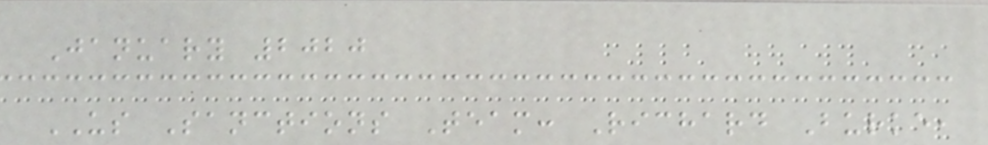January 2020
US Sanctions Team: Richard Burke,
